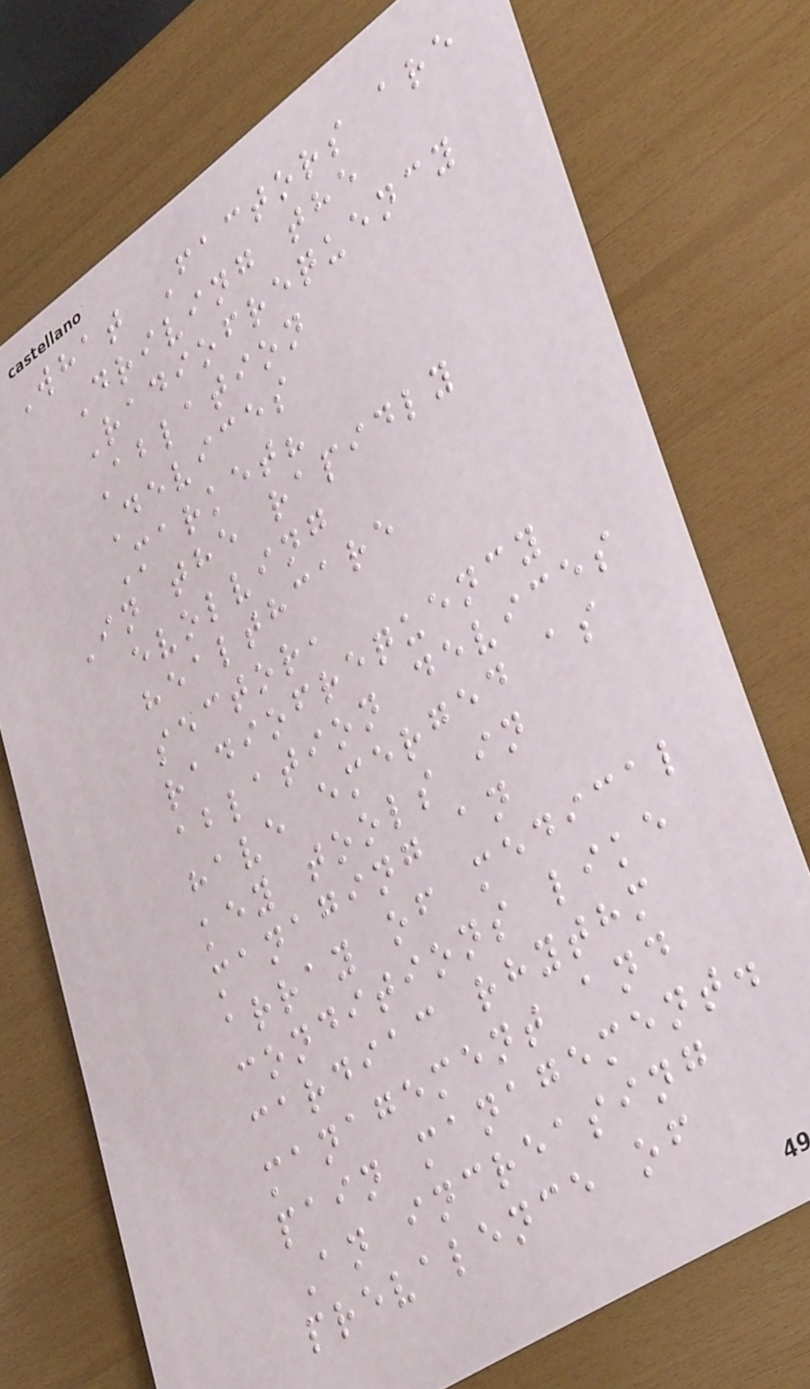What Factors are
Driving the
Radiofrequency
Ablation
Devices
Market?
In the rapidly
evolving
healthcare
sector,
radiofrequency
ablation devices
have emerged as
key tools in
managing an
array of medical
conditions like
cardiac rhythm
management and
pain management.
An increasing
prevalence of
